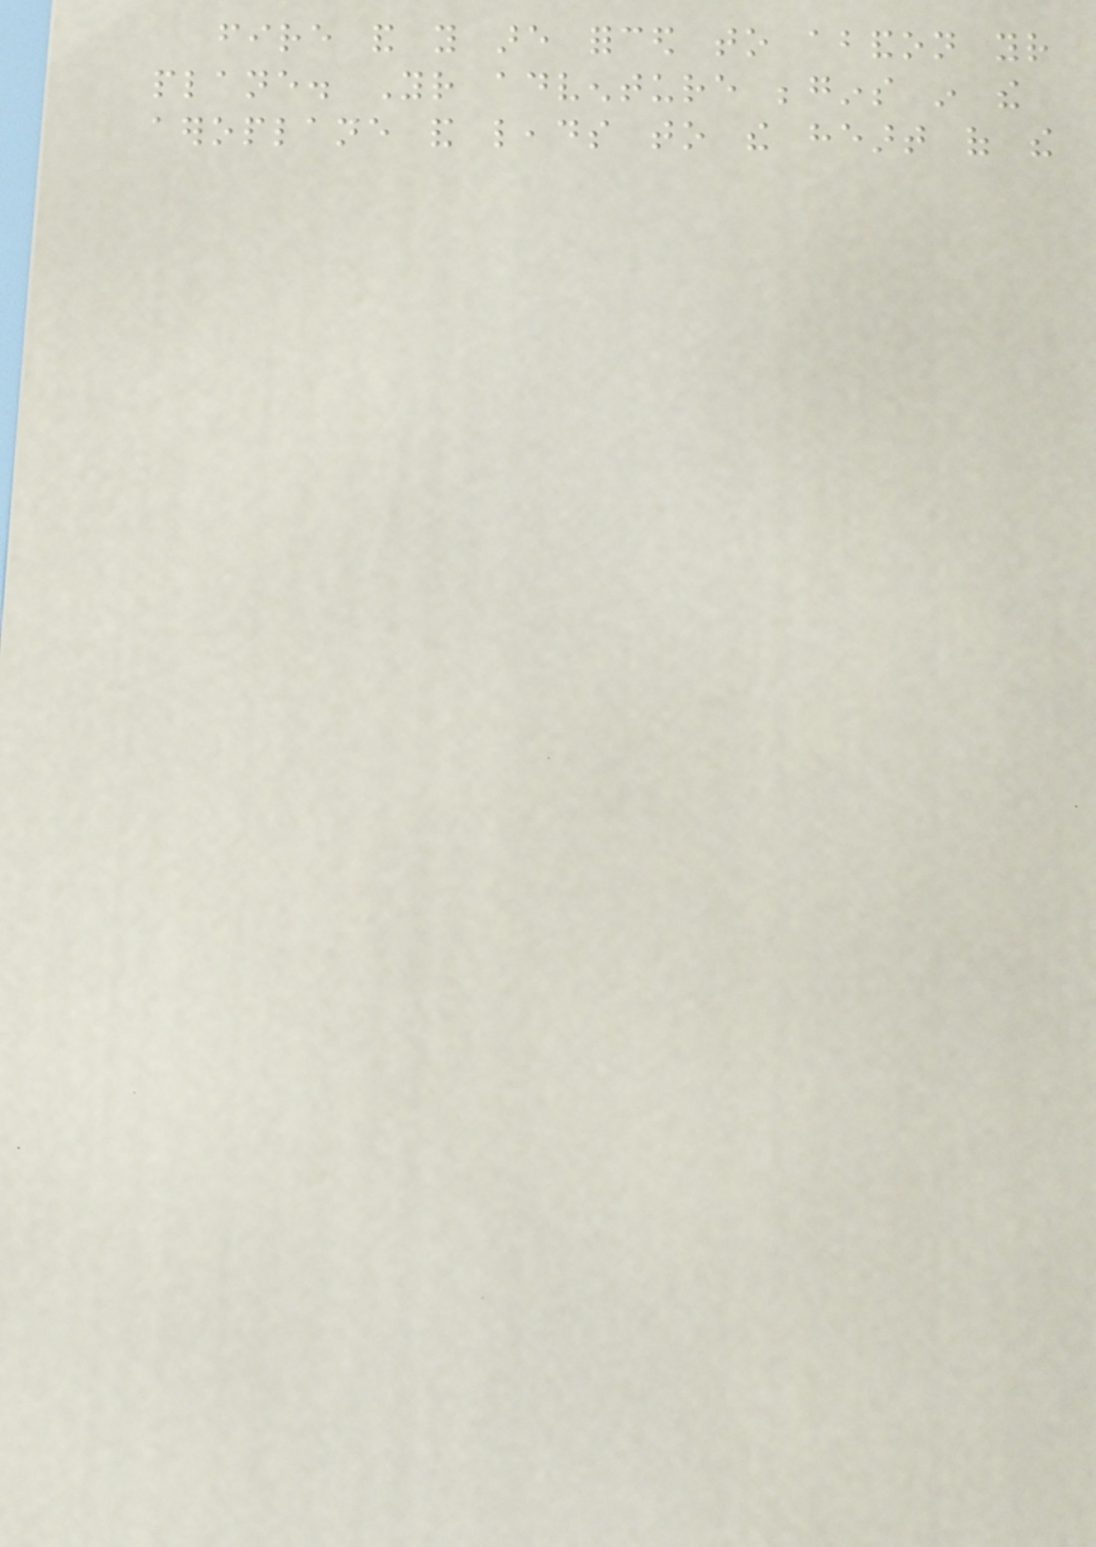fire and you are forced to abandon your
plane. Your adventure begins in the
aeroplane and leads to the heart of the
